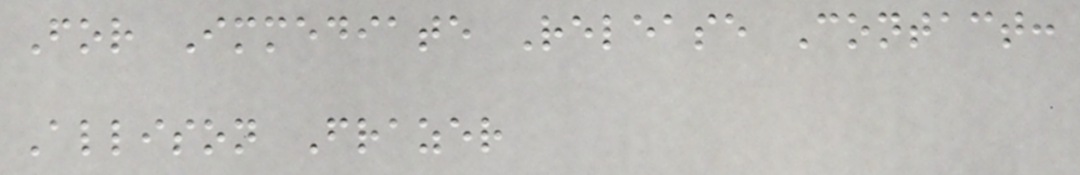For Immediate Release Contact:
Allison Frazer
